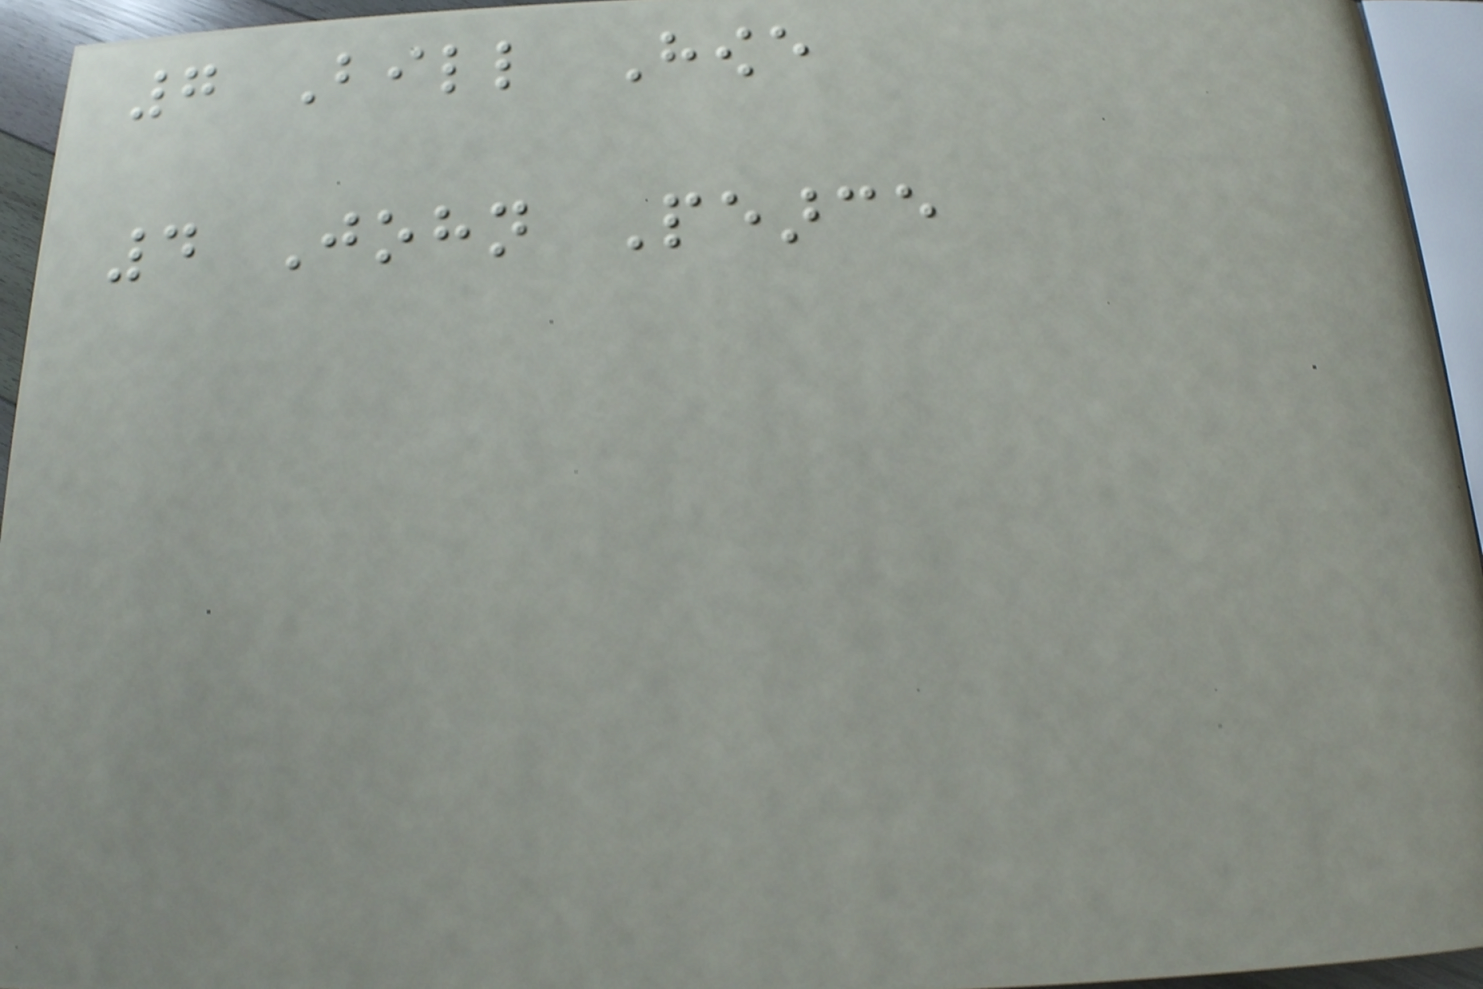7 Bill Howe
4 John Pearce
